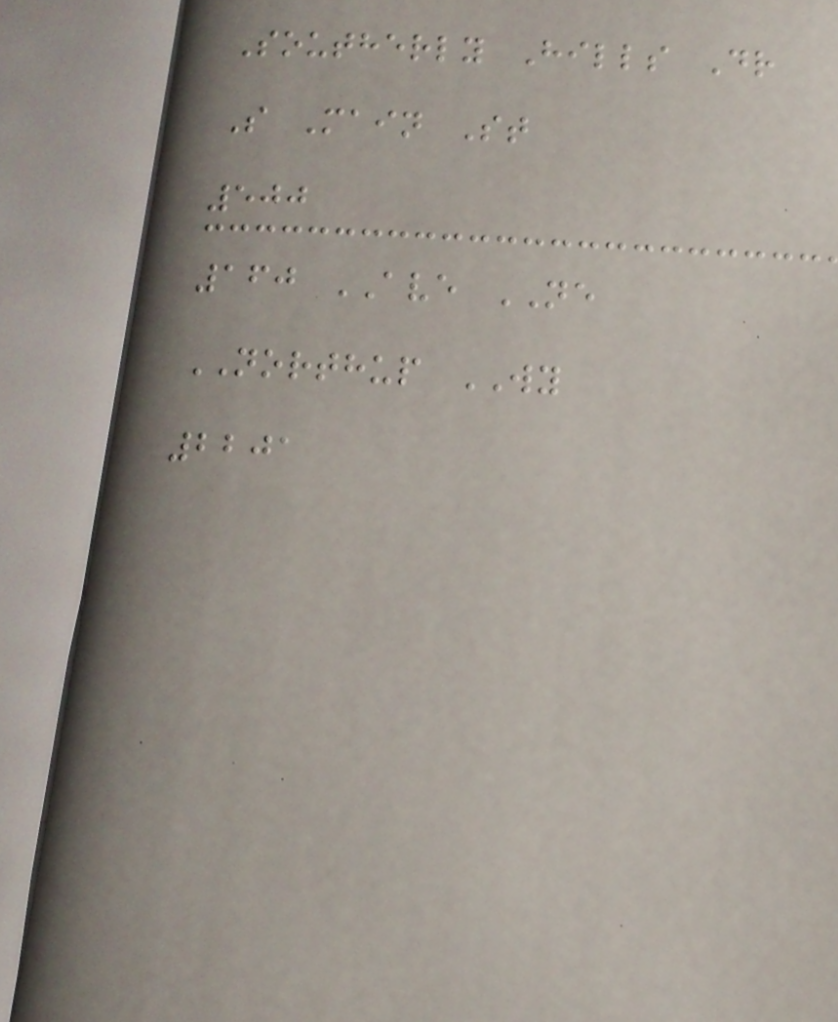Southerly Hills Dr
S Main St
500
160 AVE NE
NORTHUP WY
2201
